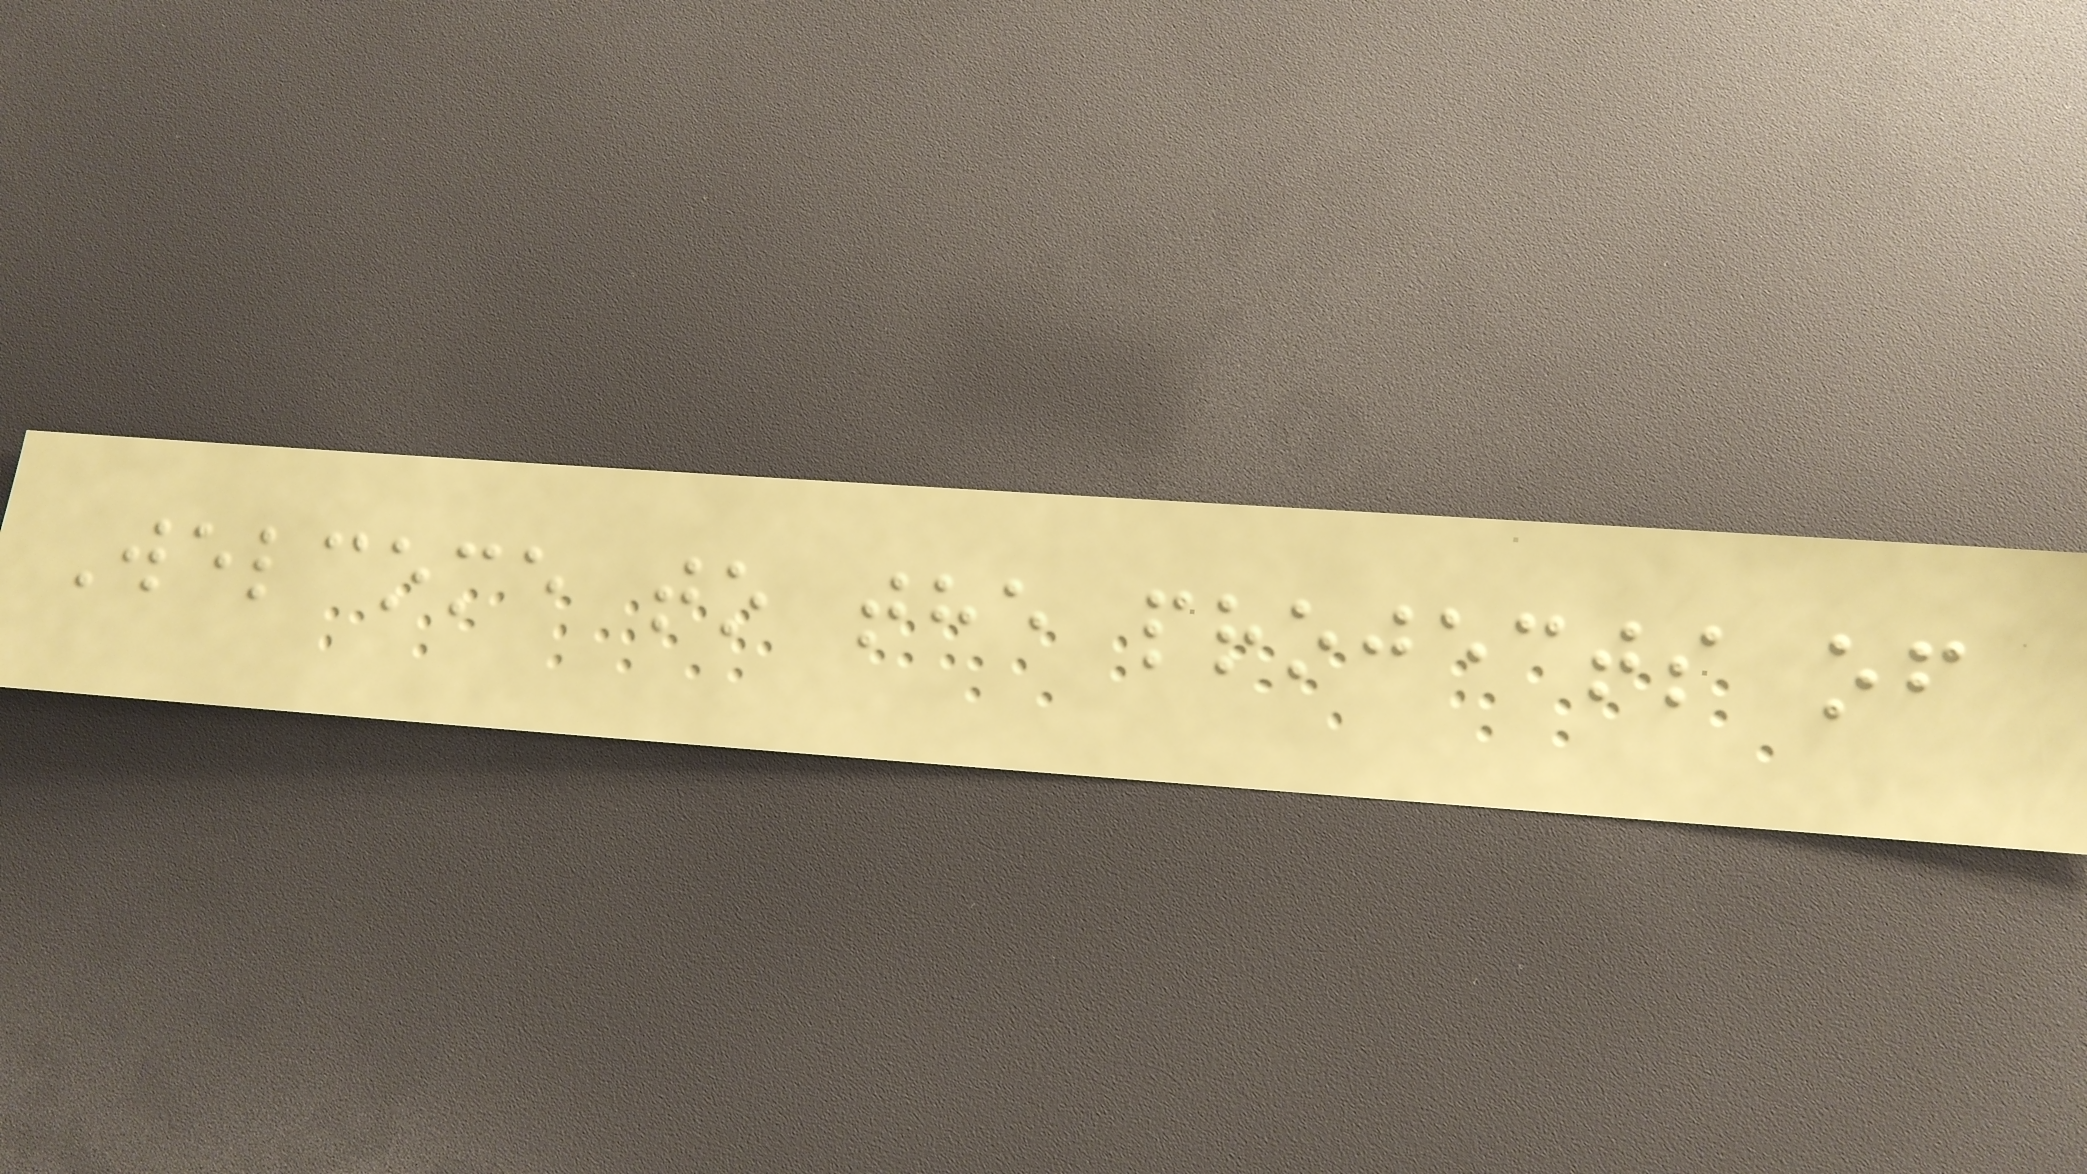Welcome to the projects of
